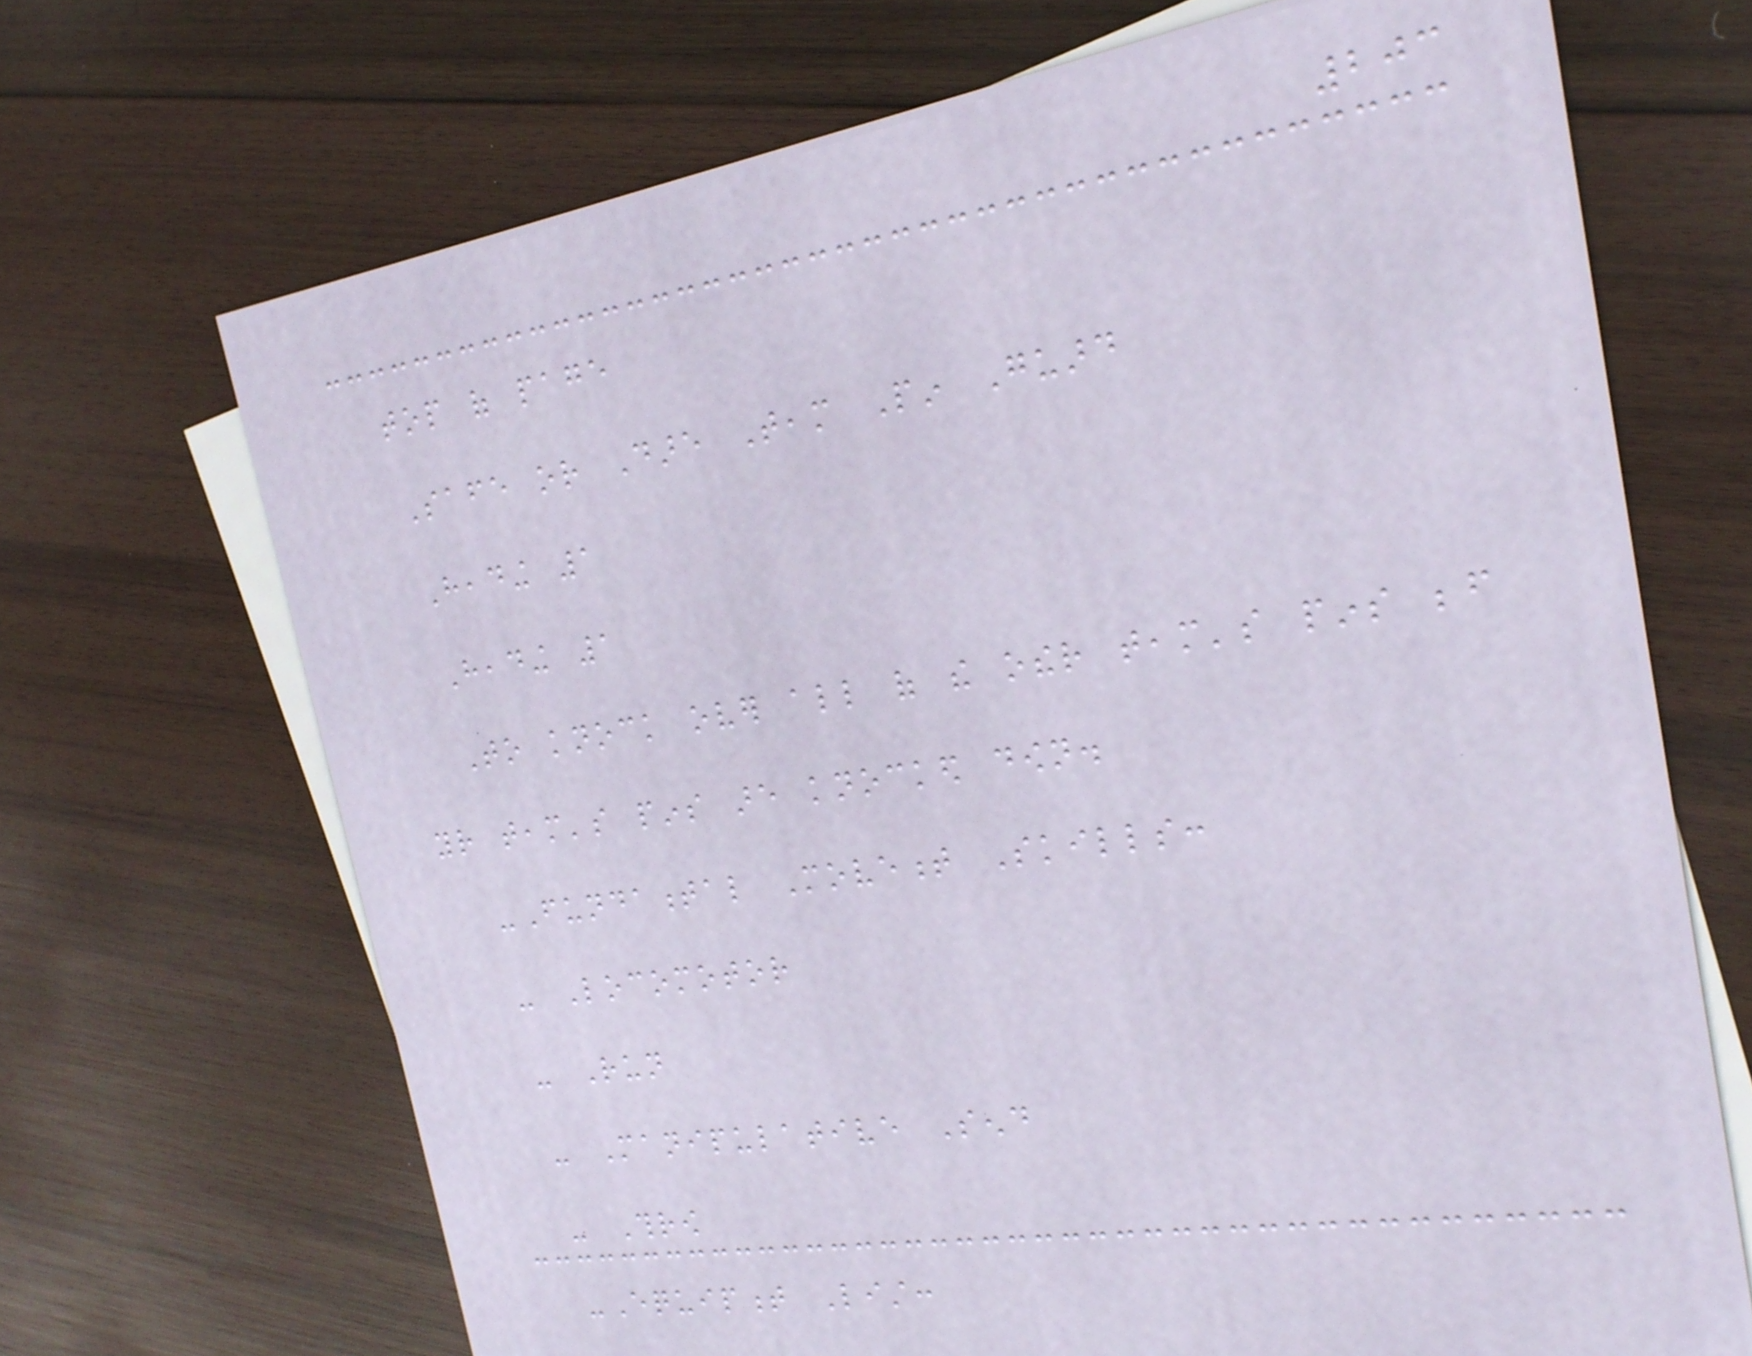203
top of page
Safe or Dare Team Pin Guard
Heading 1
Heading 1
To knock over all of the other team's pins before
your team's pins are knocked down.
-Fundamental Movement Skills:
- Locomotor
- Run
- Manipulative Send
- Throw
-Equipment List:
